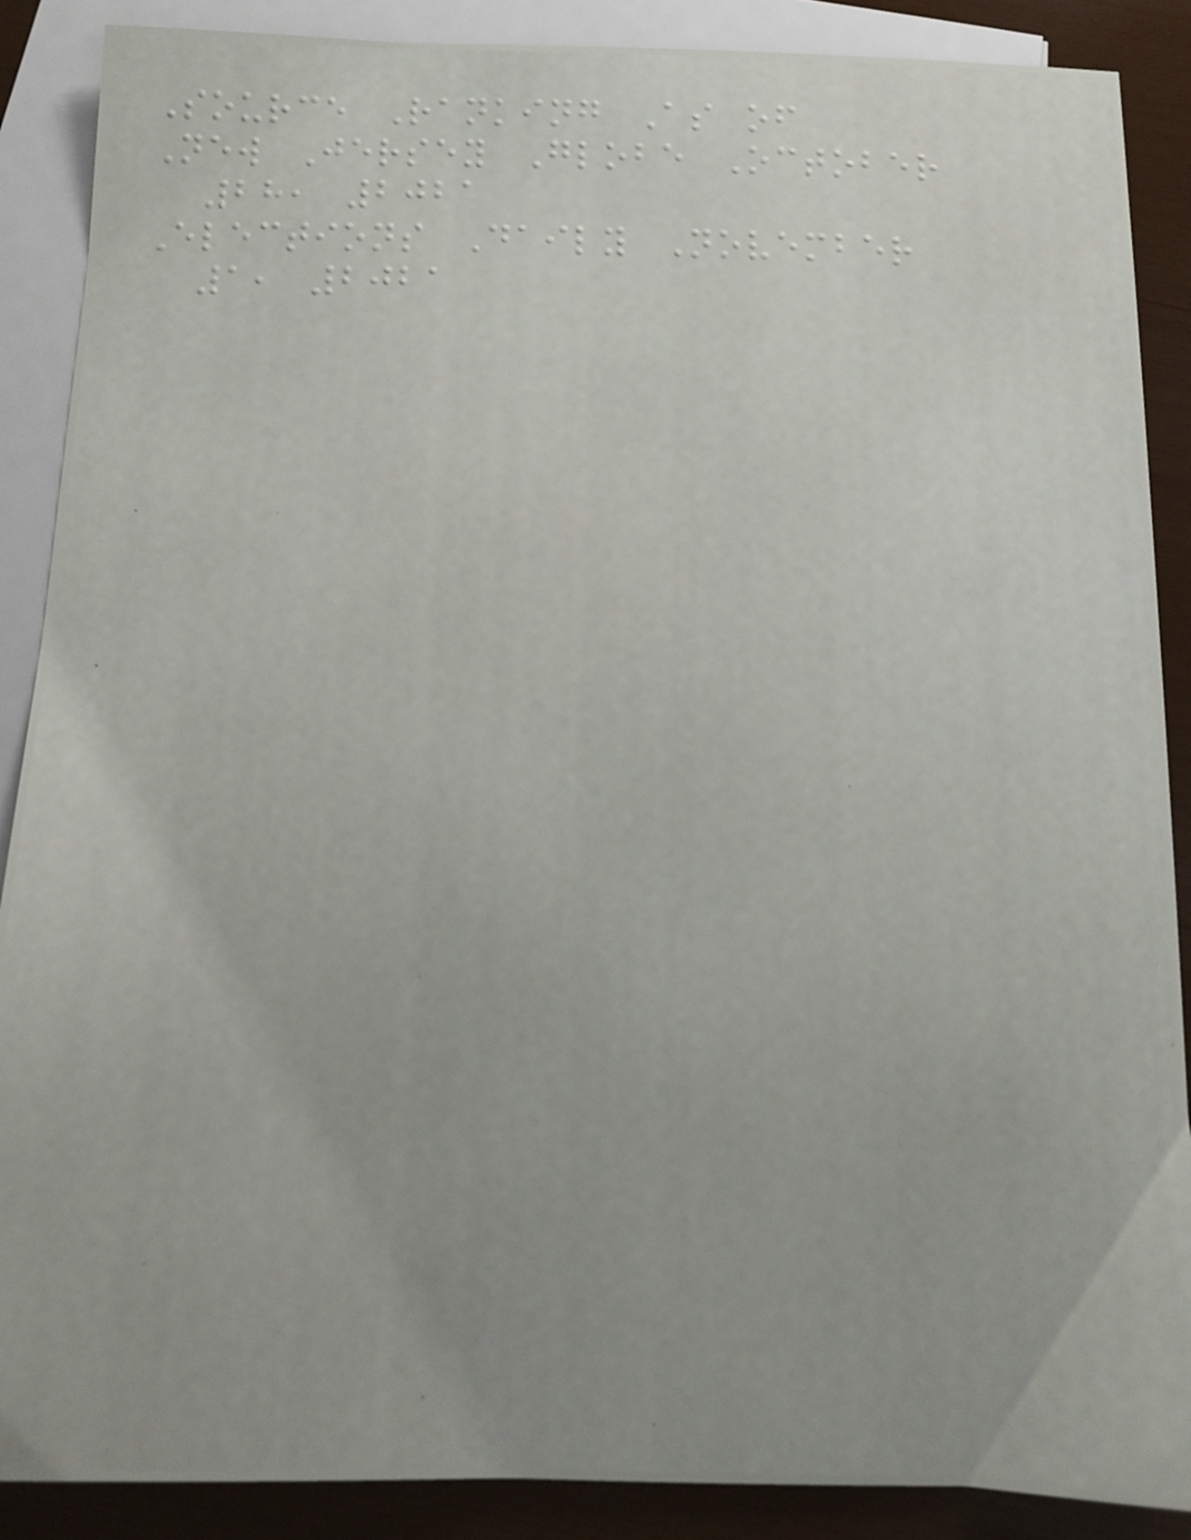Source Ranking As of
New Jersey Globe October
28, 2021
Elections Daily November
1, 2021
